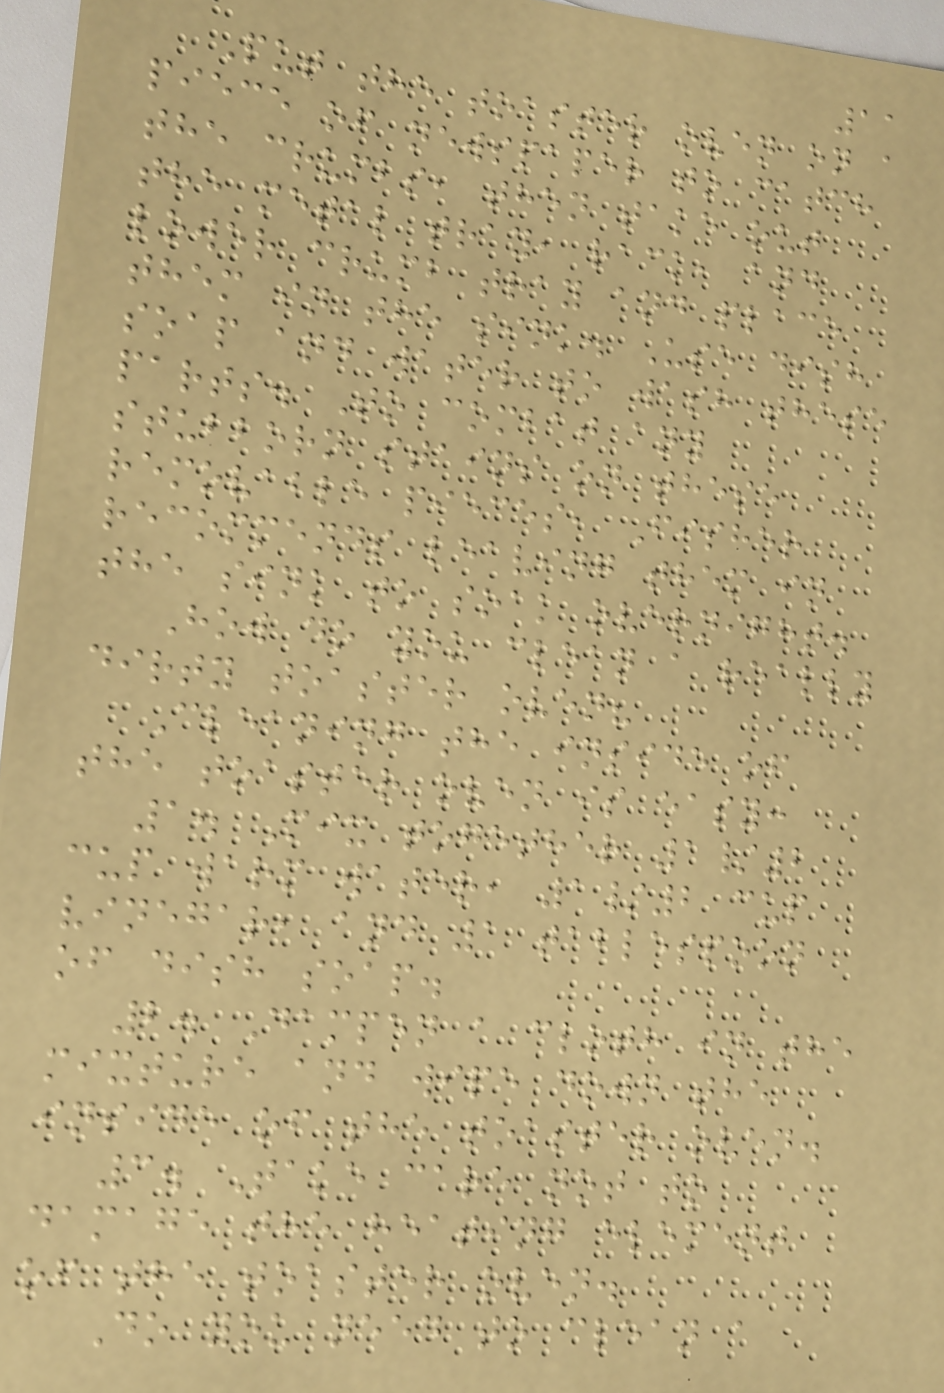11
Put the toaster oven on a
piece of newspaper to catch
the crumbs, then take out
the metal tray, rack, and
lower crumb tray and place
them in the sink. Use dish
soap and water to wash these
parts. To combat any
stubborn stains on these
removable pieces, Fisher
recommends leaving them in
the sink to soak overnight.
How do you clean a really
dirty toaster oven?
Cleaning the inside of
the toaster oven is easy:
1. Mix together 1/2
cup warm water, 1/2 cup
vinegar, and 1 tablespoon
of dish soap.
2. Dampen a cloth in the
mixture and wipe down the
inside of the toaster oven.
3. Take care not to
damage the heating element
of the toaster oven.
Do you need to clean a
